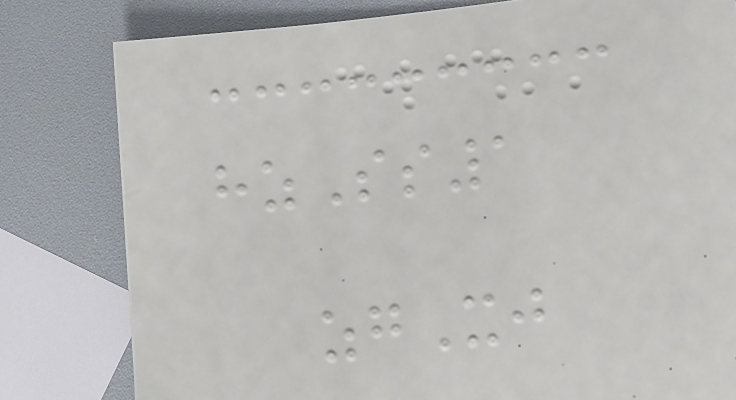hzSs1
zgXj
